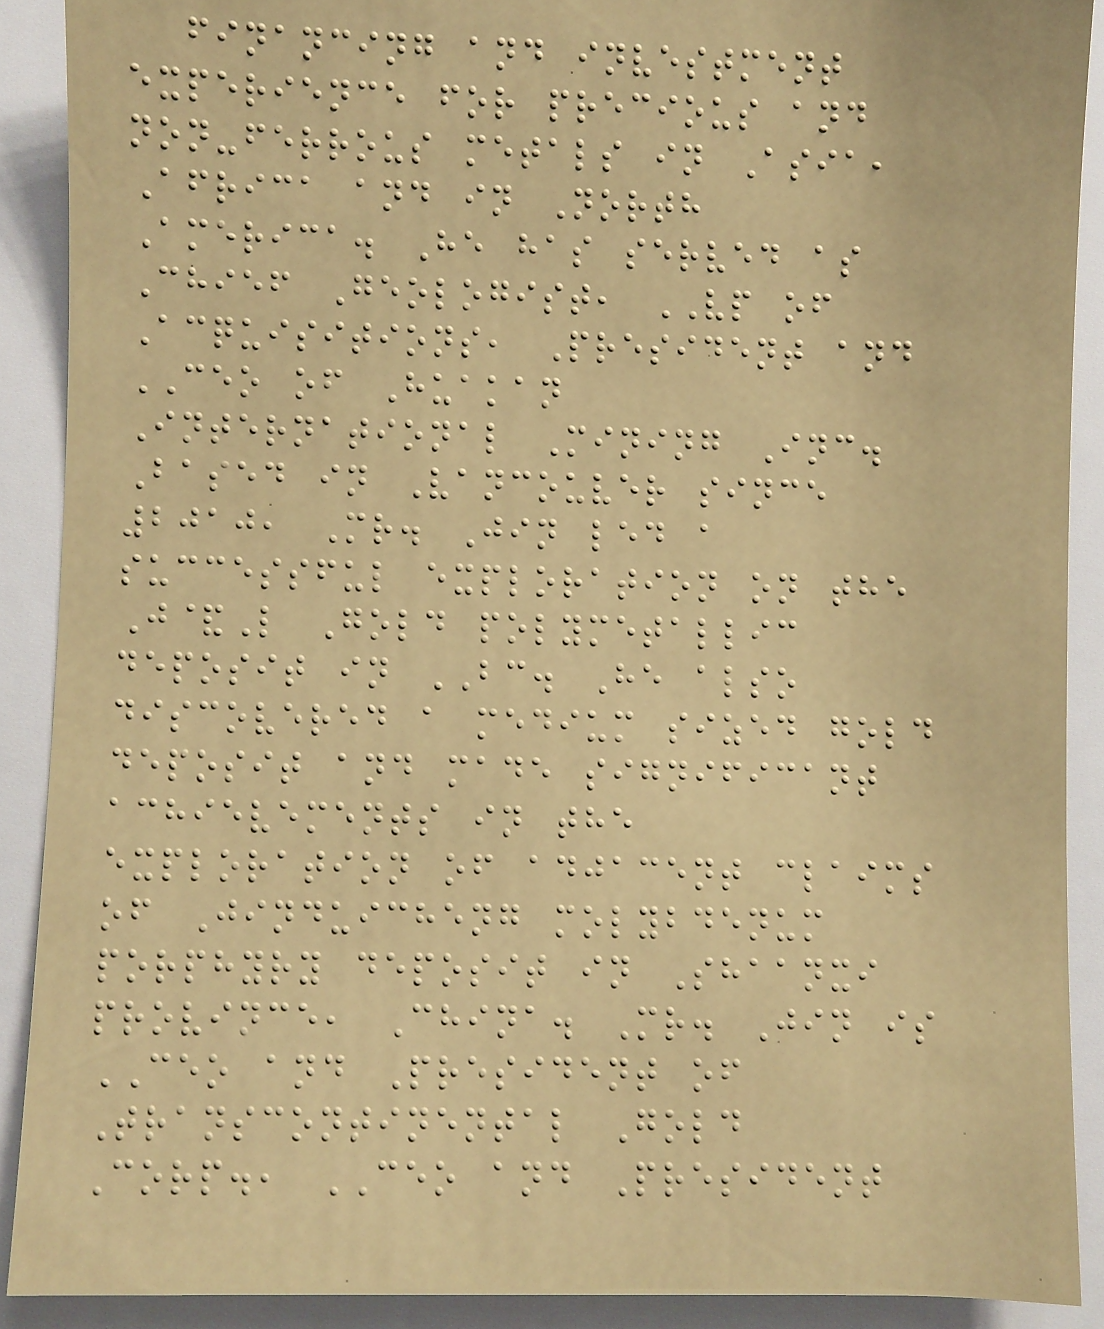financing and investment
experience for precious and
non-ferrous metals in Asia,
Africa and in North
America. He has served as
Chief Geologist, VP of
Acquisitions, President and
CEO of Huakan
International Mining Inc.
Based in Vancouver since
2010, Mr. Jin led a
successful exploration on the
J&L Gold polymetallic
deposit in BC. He also
discovered a medium sized gold
deposit and made significant
achievements in the
exploration of adjacent claims
of Jinduicheng molybdenum
porphyry deposit in Shaanxi
province, China. Mr. Jin is
CEO and President of
Transcontinental Gold
Corp., CEO and President
